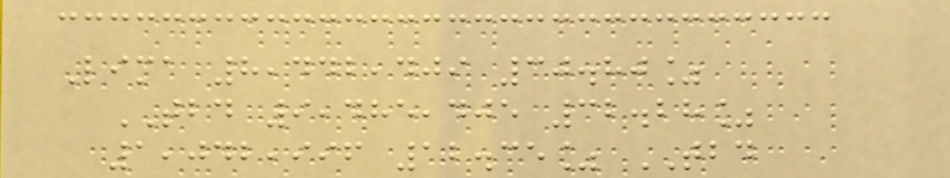Lima 8,442,409 30.80%
TBD 9,485,405 32.28%
1,042,996 12.35% TBD
